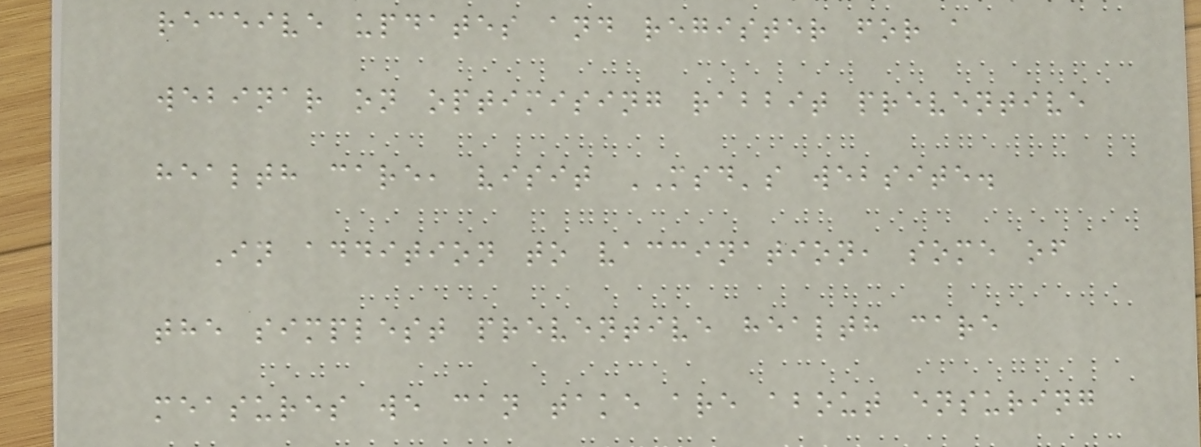receive updates and register for a
webinar on optimising rabbit preventive
health care, visit MSD's website.
In addition to vaccination, some of
the simplest preventive health care
measures we can take are about ensuring
